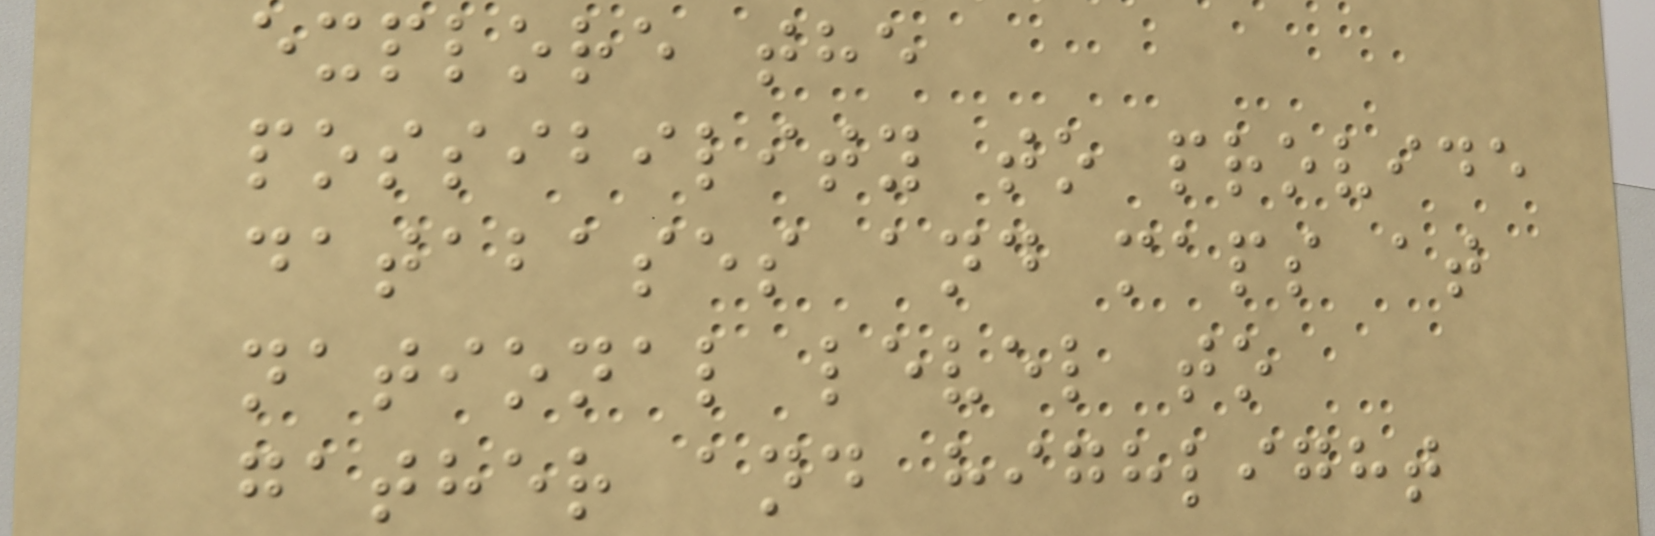explore the
possibility to provide
databases and maps at
national level to
gather and highlight
